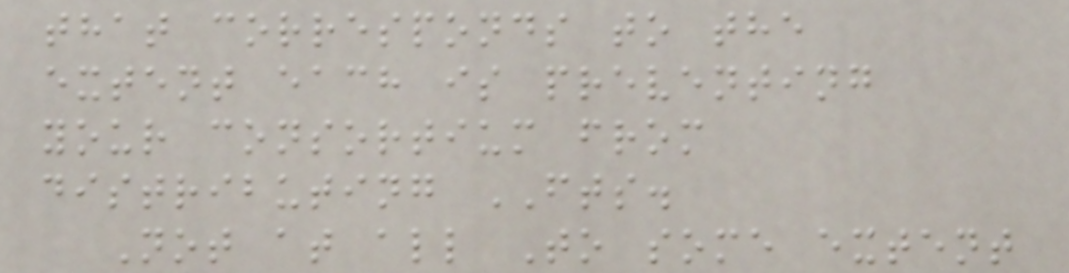that corresponds to the
extent each is preventing
your consortium from
distributing FTS.
Not at all To some extent
